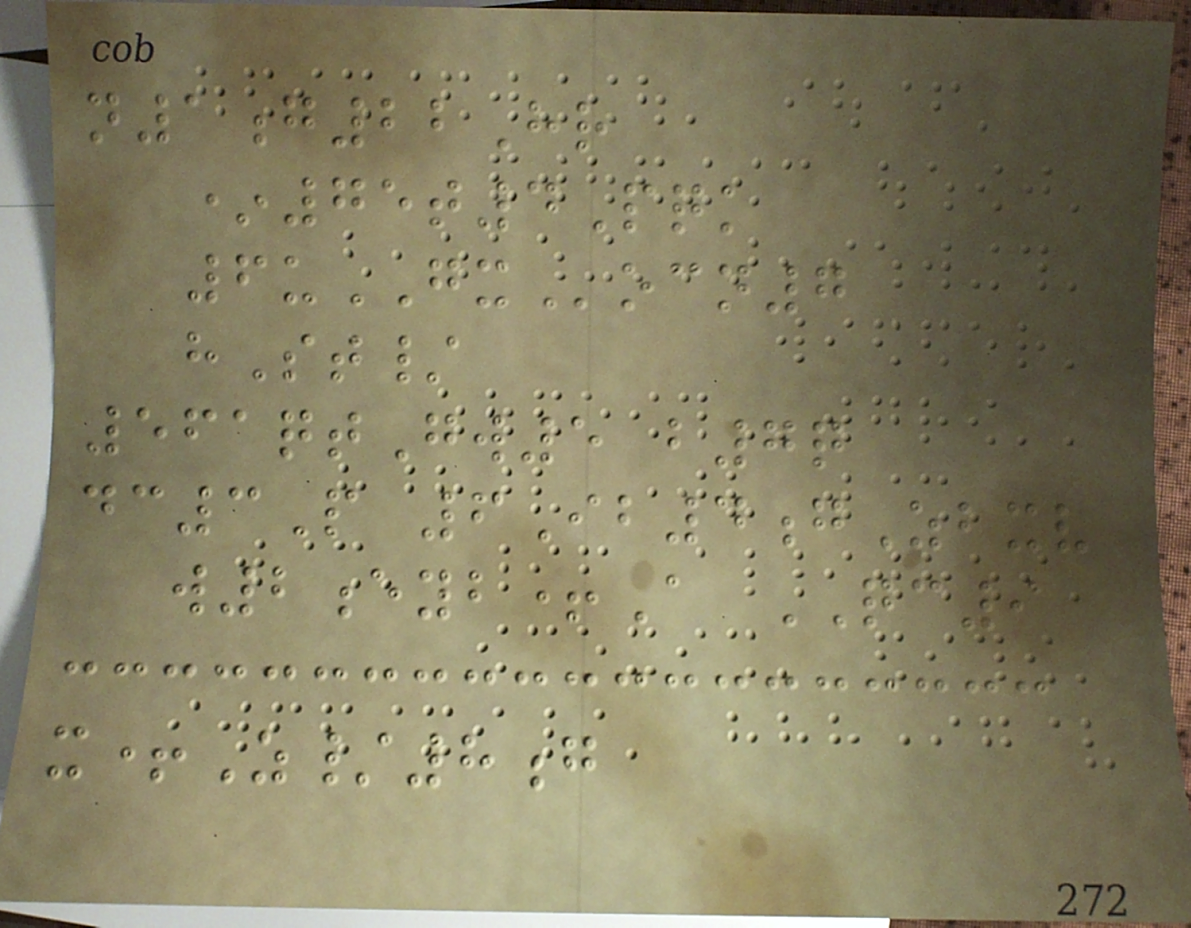n1g22Hr
*75t4Pqk
6uGXocn7
hSt/
561qtGw5 b7q
dc3P 6Ib4gZbxv
w2eyb+A QC9
x+Z/8g
